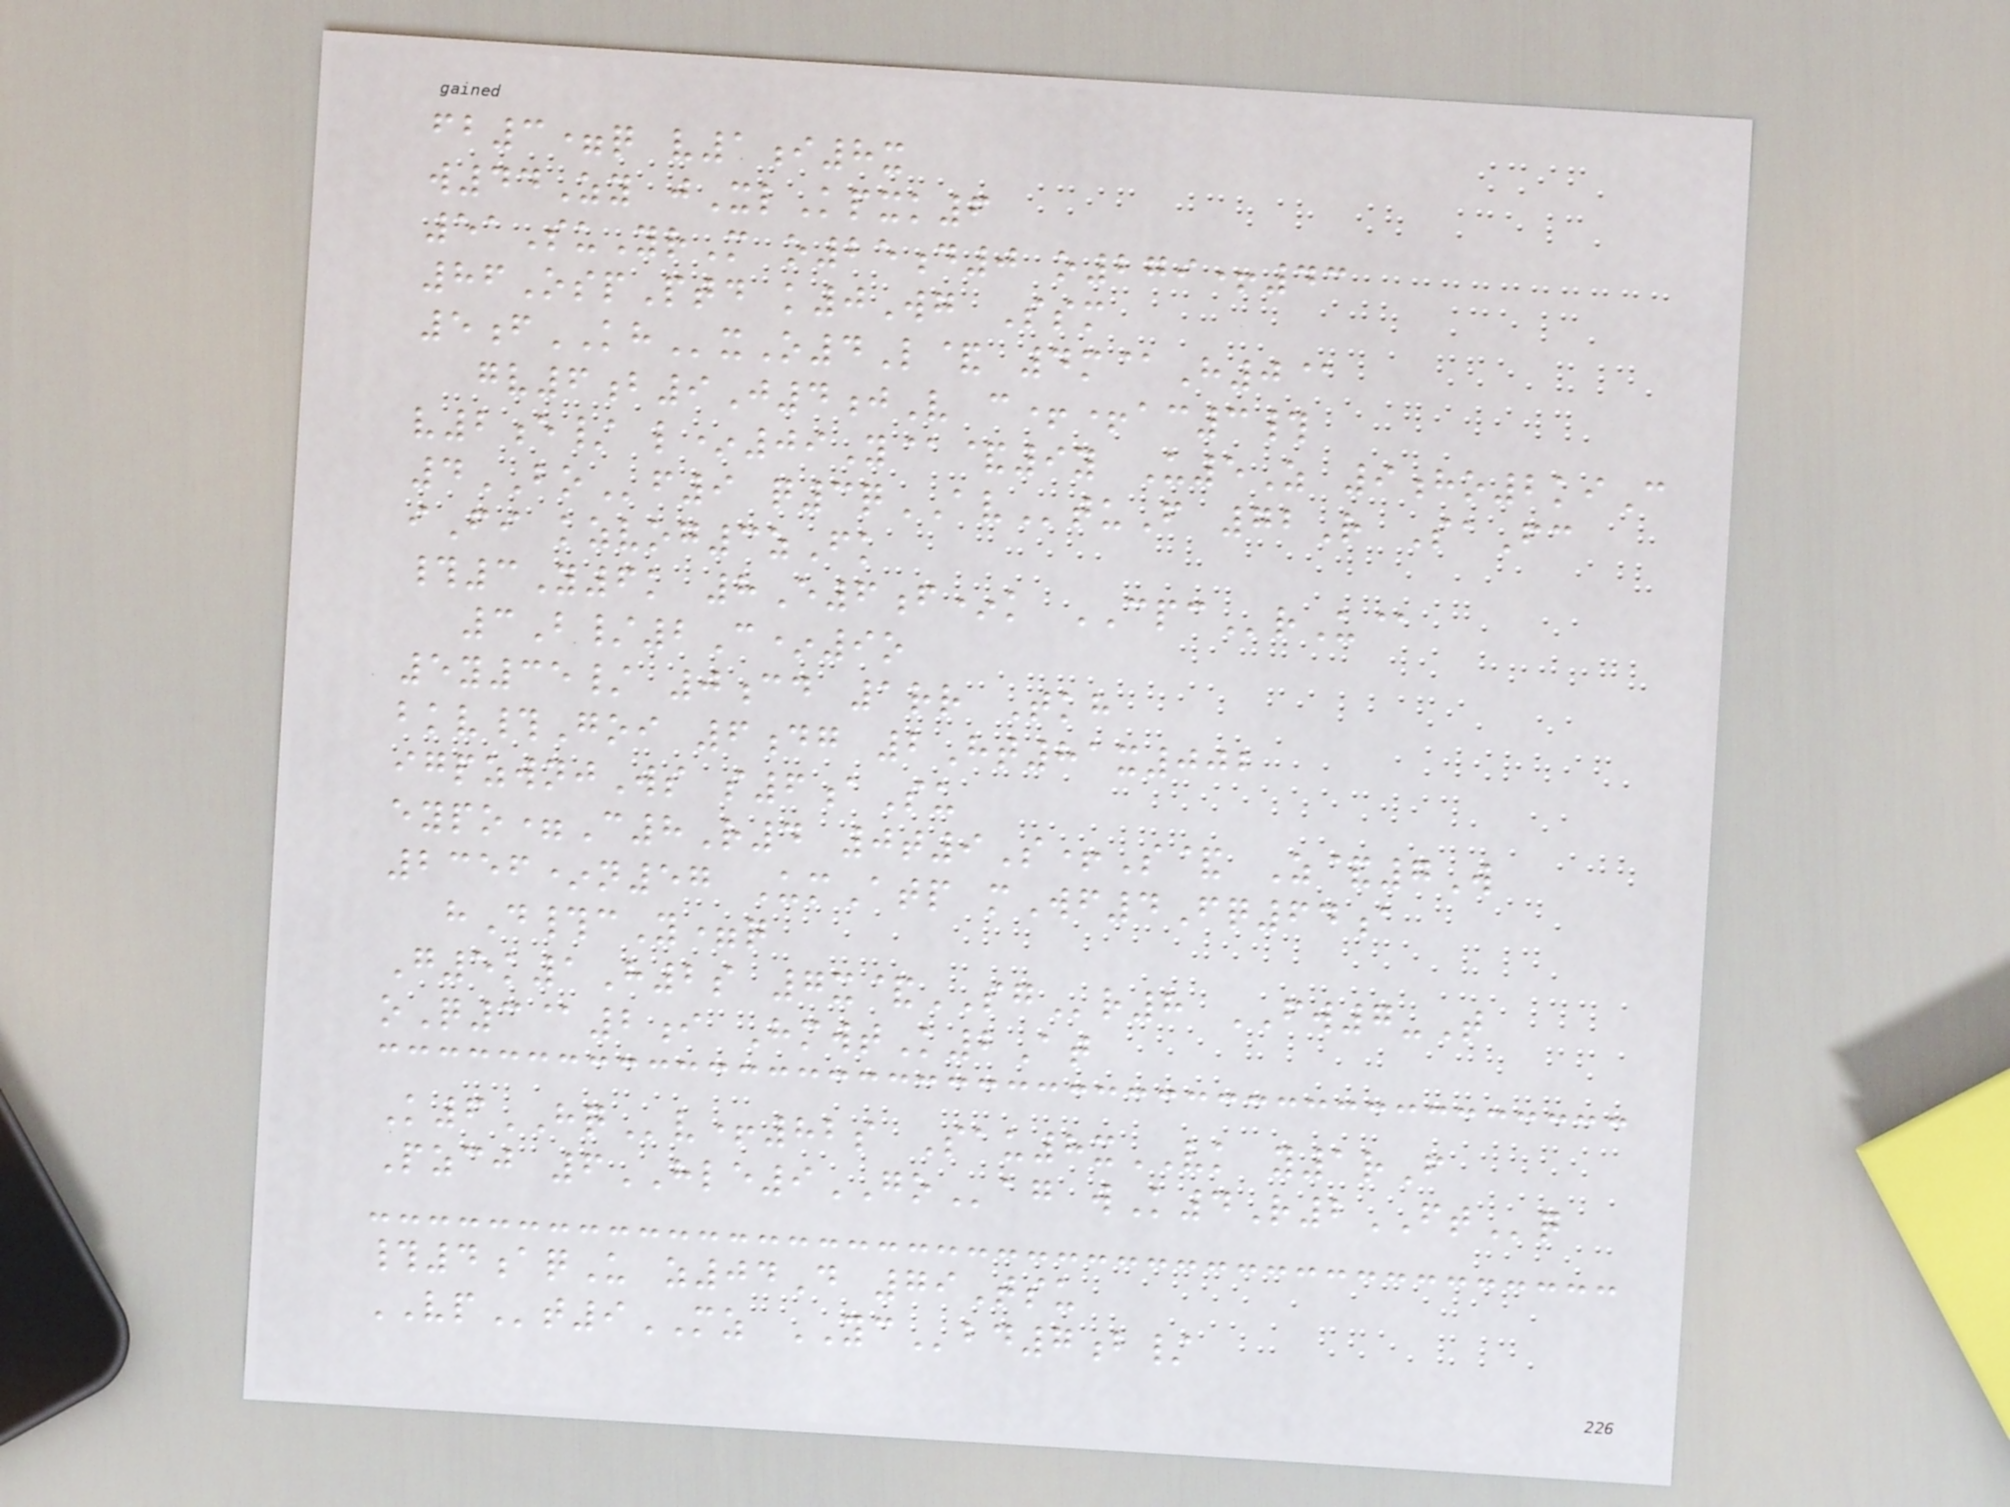fb3=q v1i8x
w44Zy jXlKpxk6
51SuYrM o25d0 o279+43
86OspPtd k0Wg Ssm
5fKHxO4L& 4m@H0@
gv6b9J4jV c++ac3#
v2e/ l*09Y@&9y U5Z 9ho2kiC
4BOf9 q3qAVtuF 72R SaFc
iFi kzvog3zFk
#3Y6k 8E6f*k CPCrU@
3B/2C*9o
5y35/ 0cd 1rr Tkh
bkv#Goi 6dg 2Ht81x002
igpzwnjWs s6aSu
eypo=C8R4 0t9S+S& Z&7W
2356*n57 UmAtp mWf4Fq64a
hD#cY=q
G5k1H2s 7x&SGr8 FW7-T
oQ3@2i HmwtK2At
K6HQv+82s Sau8xVK y1rF
Pzcj 6HLE9GOag wK4R2FTq
#4aqU z04D 79Tsu
VPt9MZ YCbd7b/
